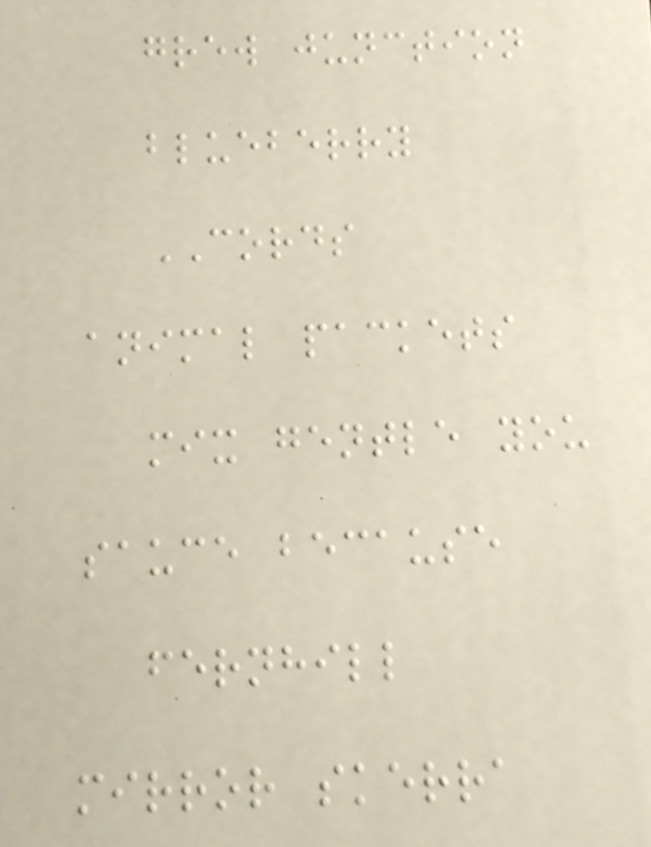grew junction
blueberry
CORDS
animal packets
mix gentle you
sauce because
fernhill
mirror skerra
